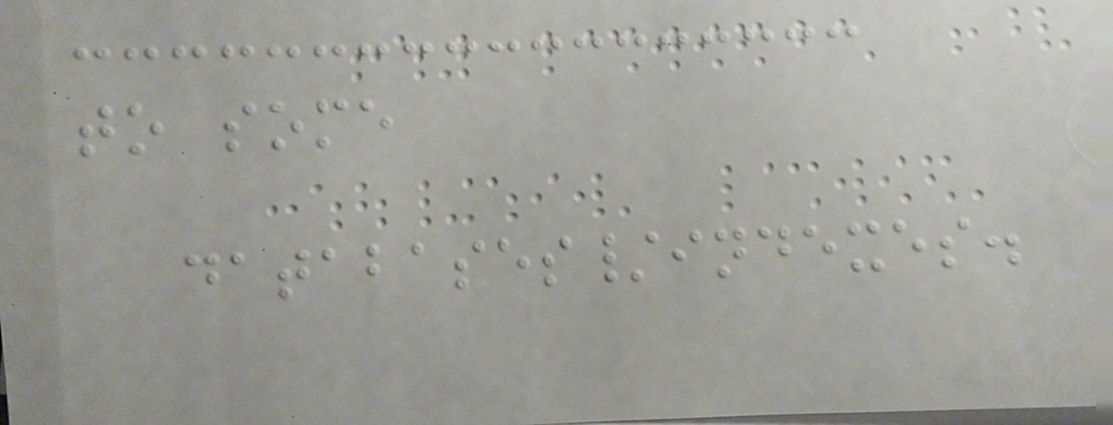to some
databases/indexes.
